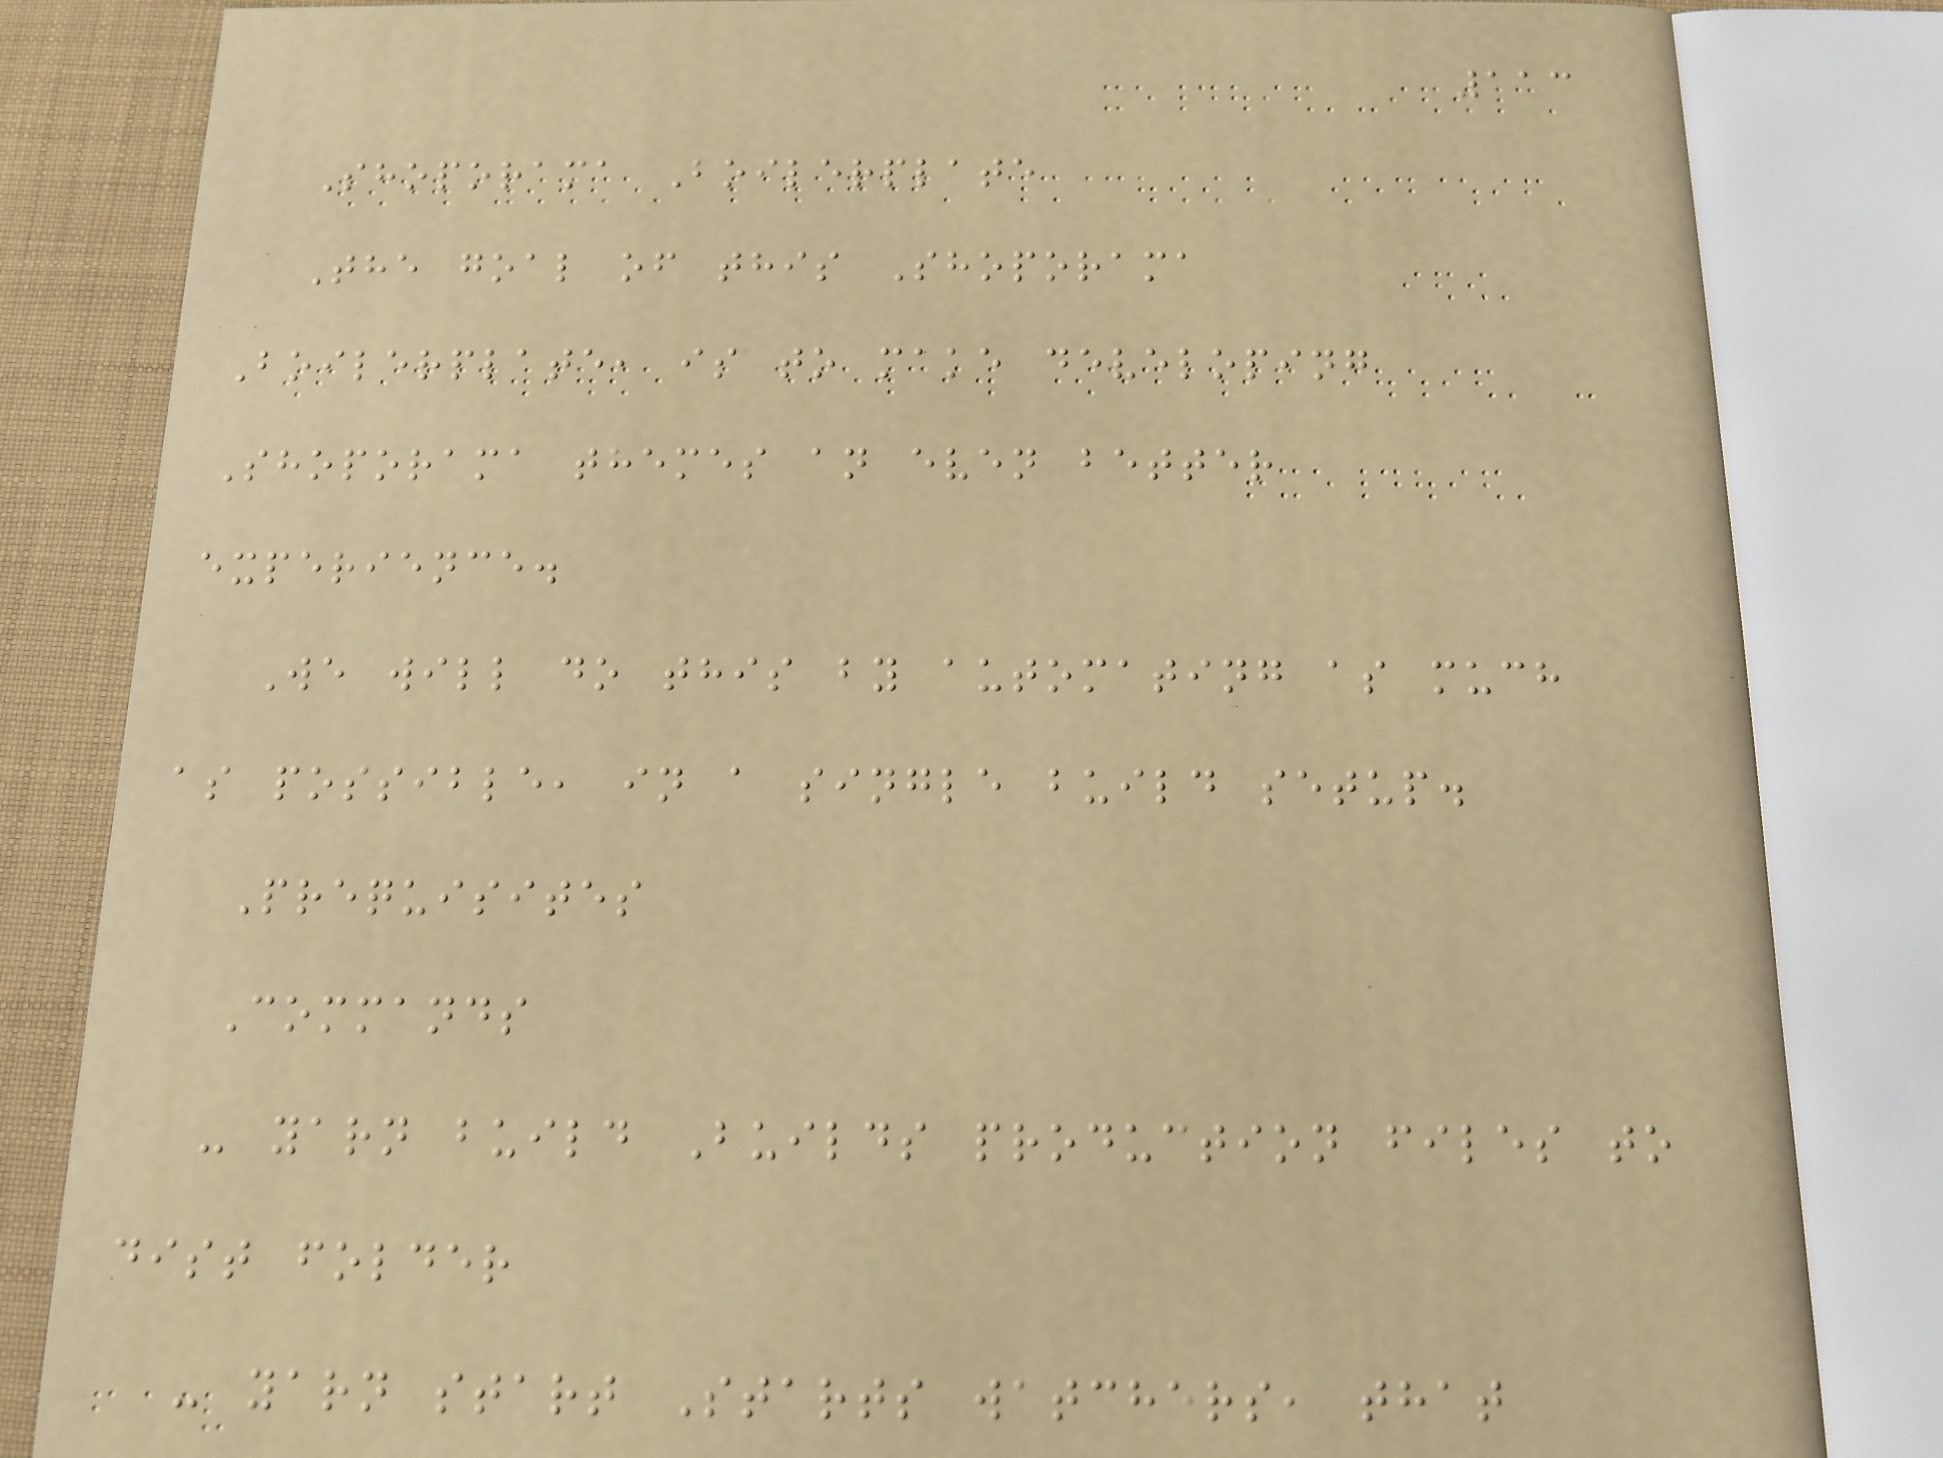113
Shoporama Boilerplate
The goal of this Shoporama
Boilerplate, is to make developing
Shoporama themes an even better
experience.
We will do this by automating as much
as possible, in a single build setup.
Prequisites
Commands
- yarn build Builds production files to
dist folder
- yarn start Starts watchers, that
